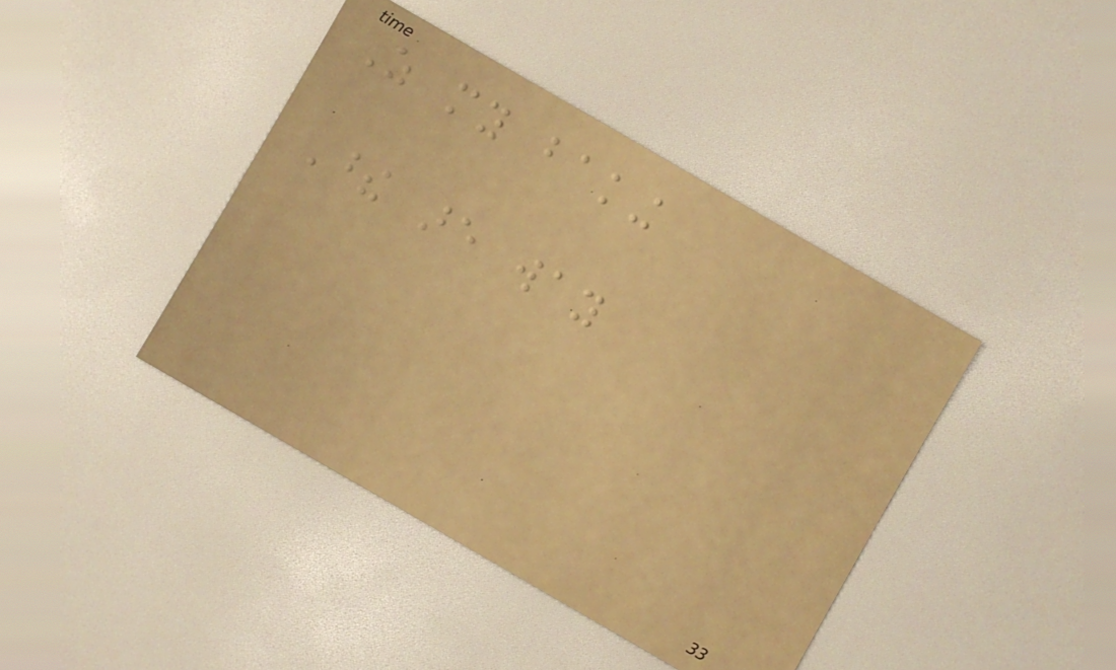As my baking
These are way
